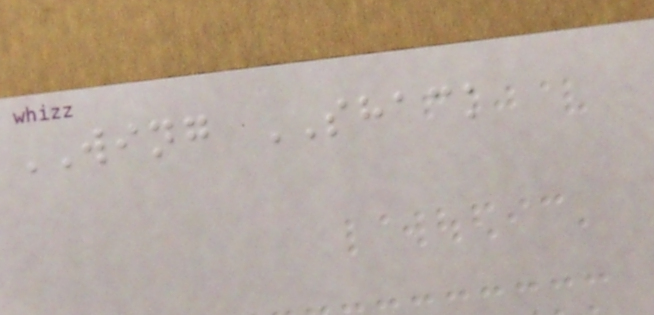WING SHACK
